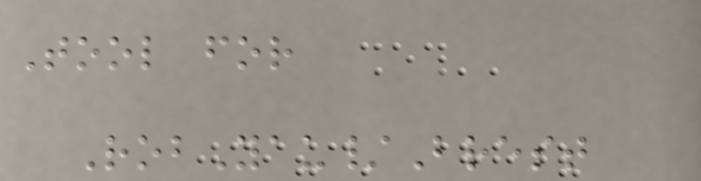Tool for
RobYau/Brest
